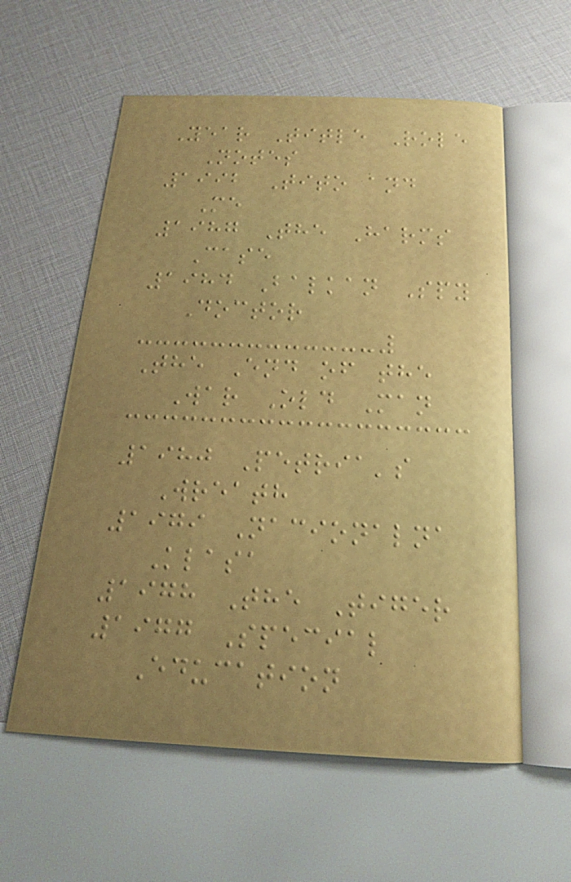Year Title Role
Notes
1992 Tito and
Me
1987 The Harms
Case
1984 Balkan Spy
Doctor
The End of the
War Old Man
1980 Petria's
Wreath
1979 Nacionalna
Klasa
1978 The Tiger
1977 Special
Education
